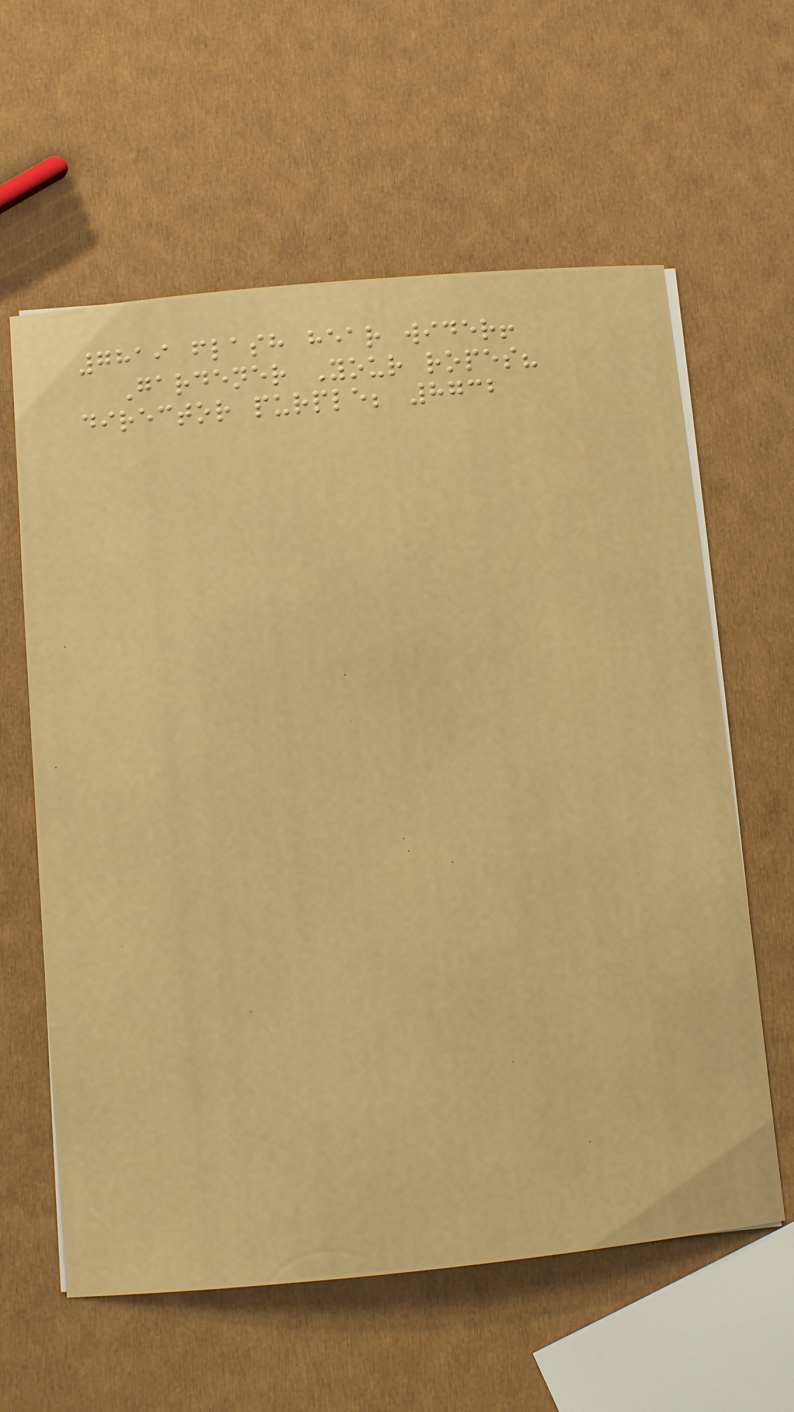7819 flash hear wider!
Gardener Your ropes?
director purple; 8732
